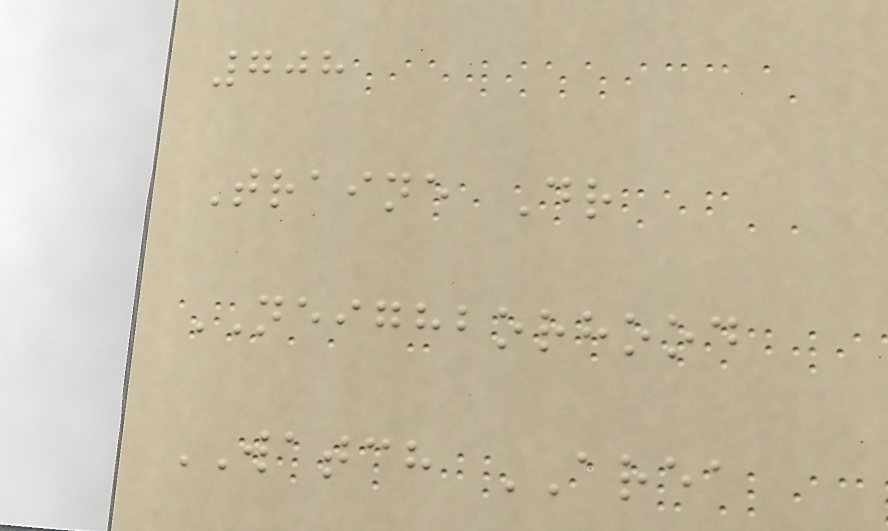708
Traine Dr
NEIGHBORHOOD
WATCH AREA
